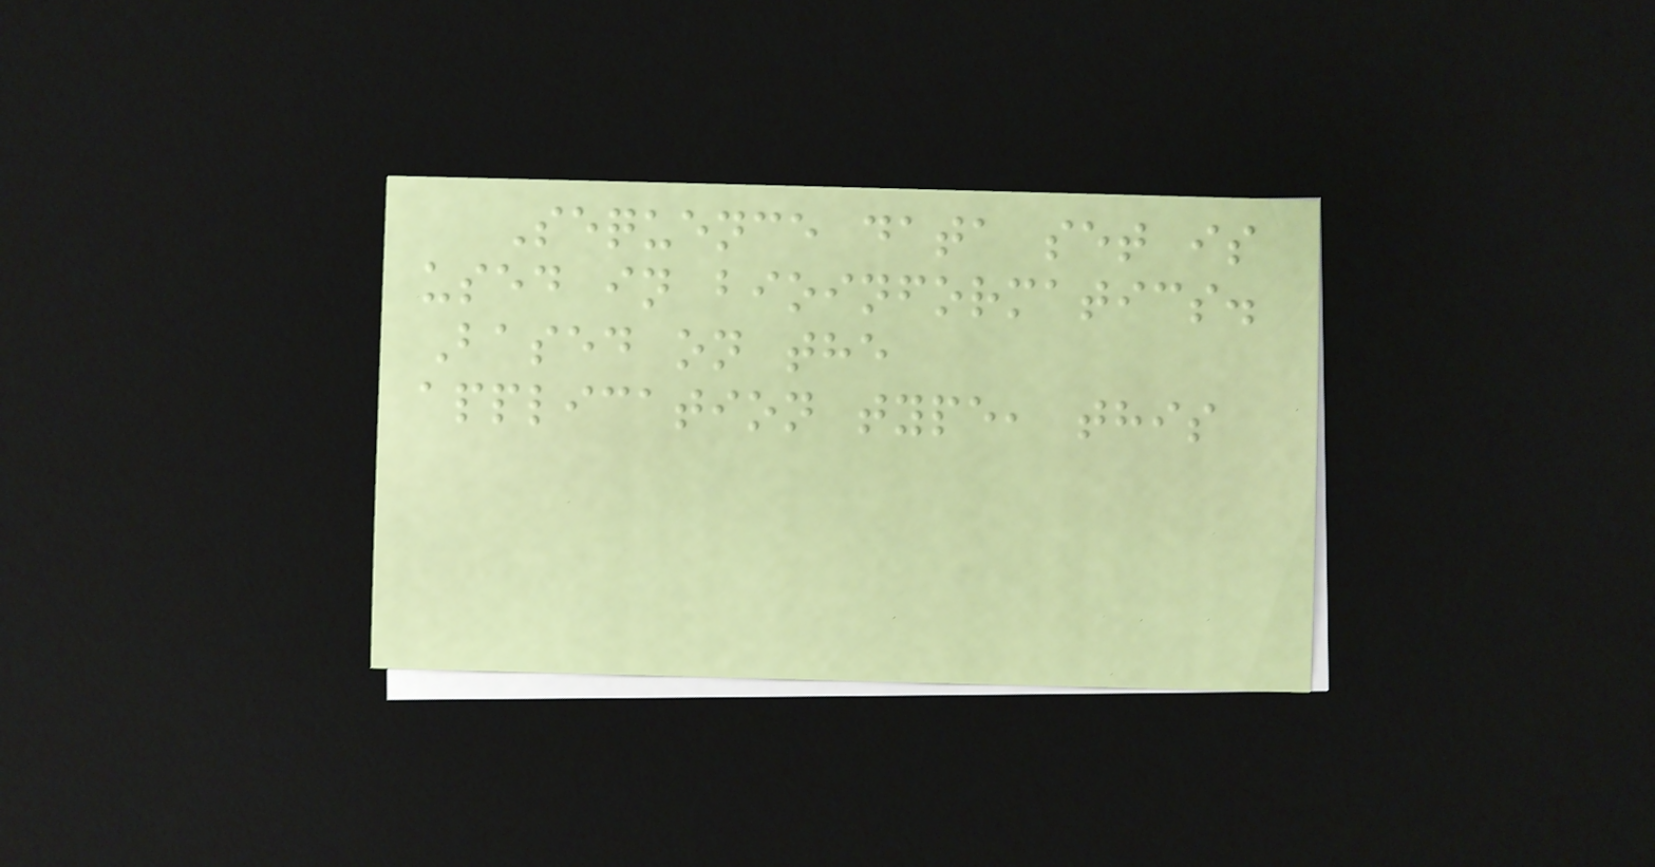Sequence data set is
used in bioinformatics.
Based on the
application type, this
